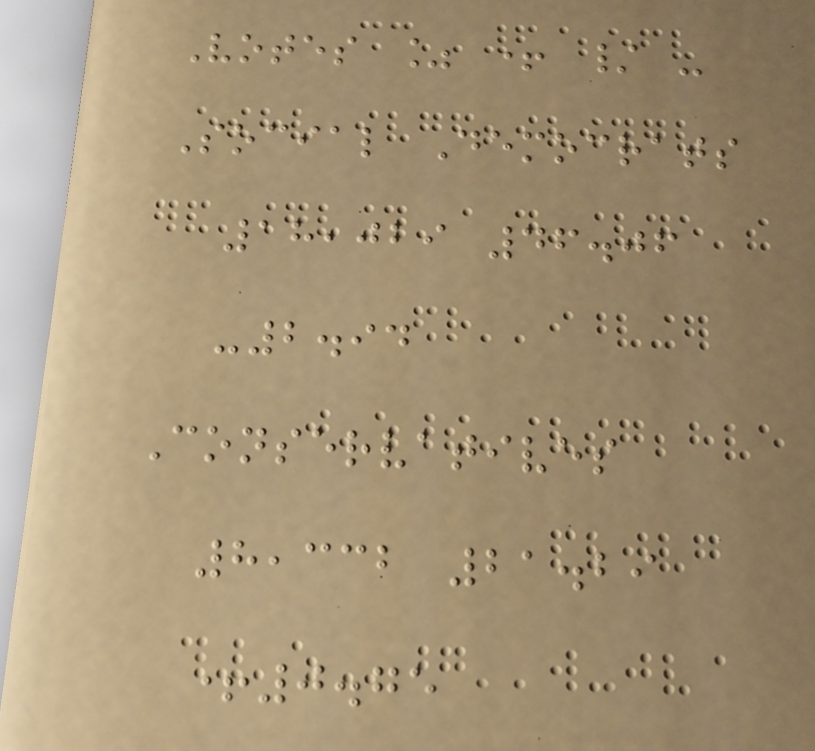Votes % + / -
Social Democrats
18,029 46.06
-2.94
Conservatives
8,332 21.29
+0.75
